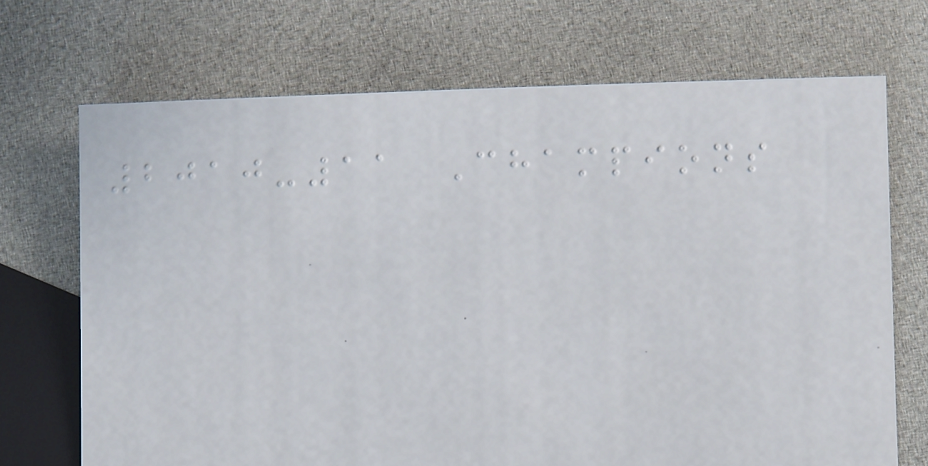2010-11 Champions
